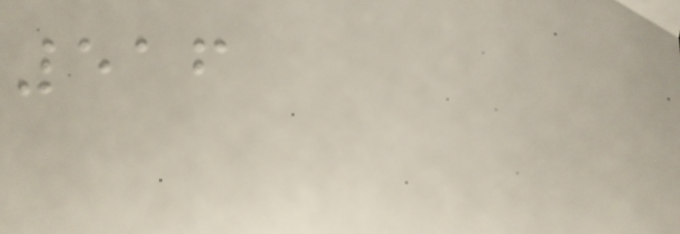516
